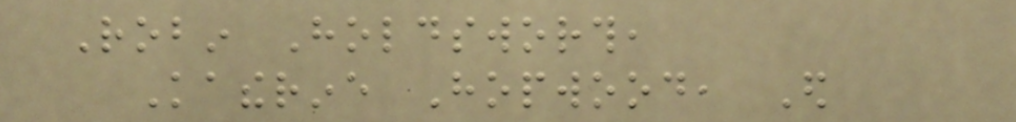Robin Holdsworth,
Katherine Hopwood, Ed
